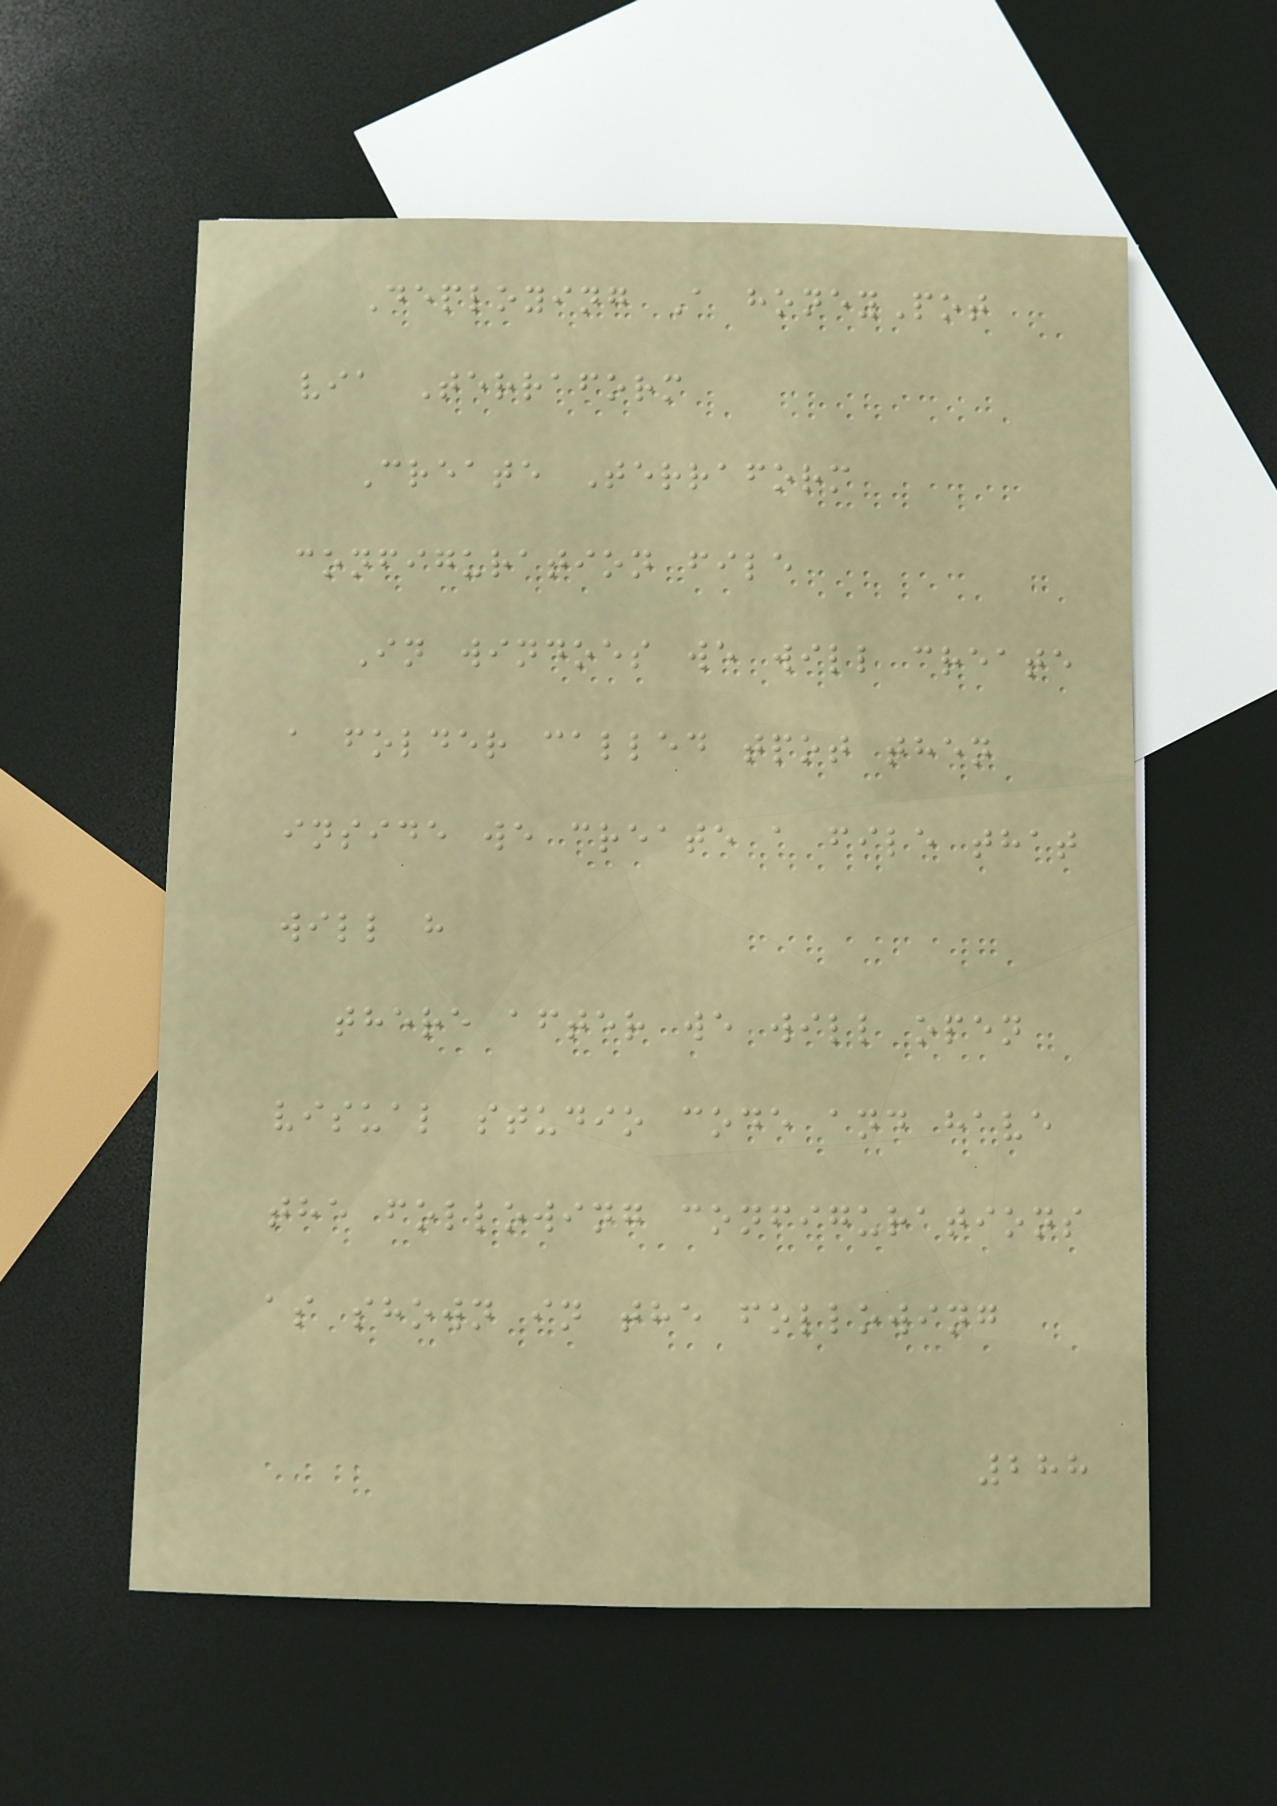Deploying A honeyPot
via Terraform
Create Terraform
configuration file
In windoes we will create
a folder called tpot then
inside we create a file that
will h
there after we will open
visual studio code and have
the following configurations
as shown in the following
288
